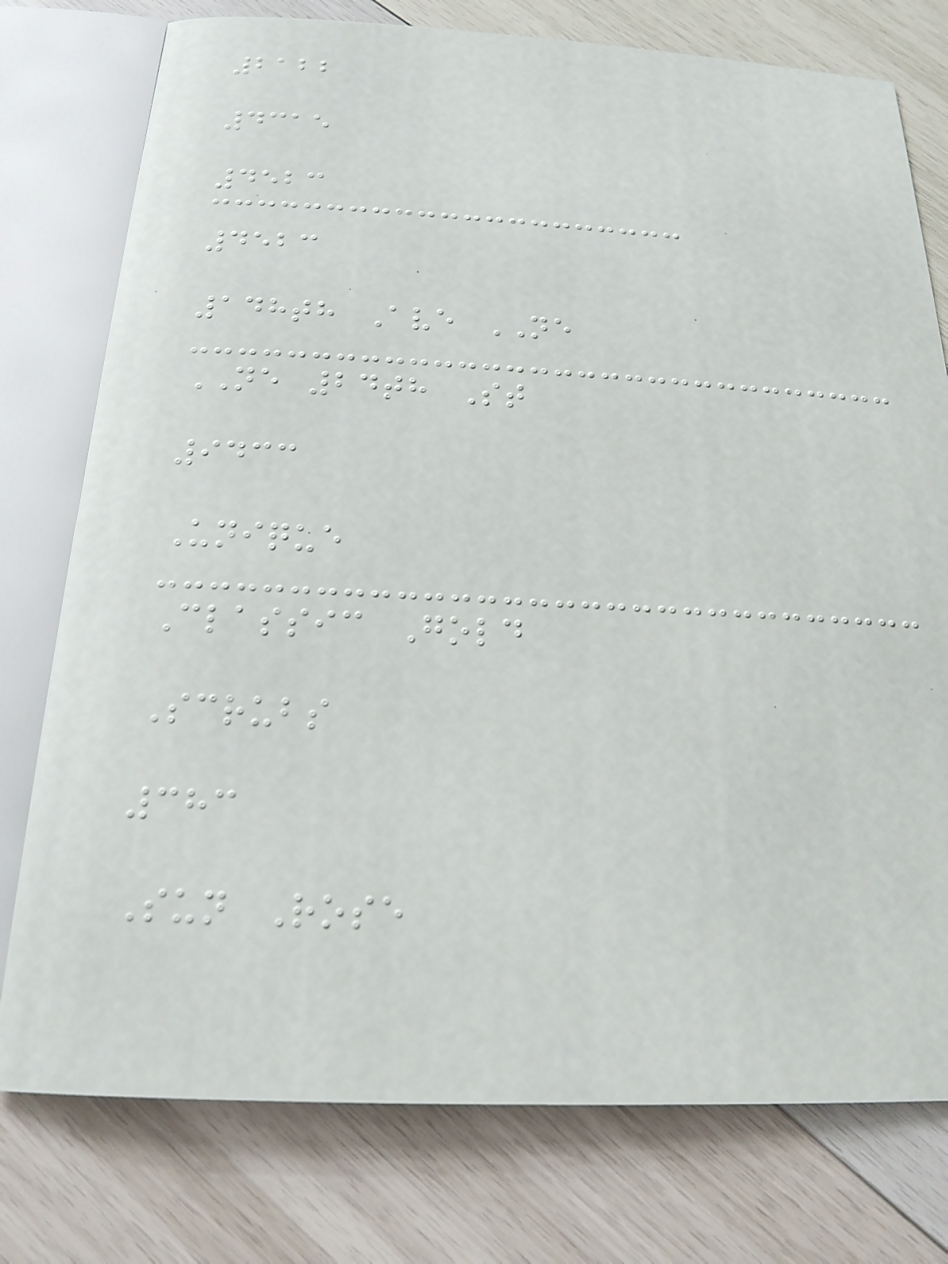2122
4315
4523
4523
148th Ave NE
NE 24th St
9433
Unique
Classic Gold
Scrubs
383
Sun Rose
